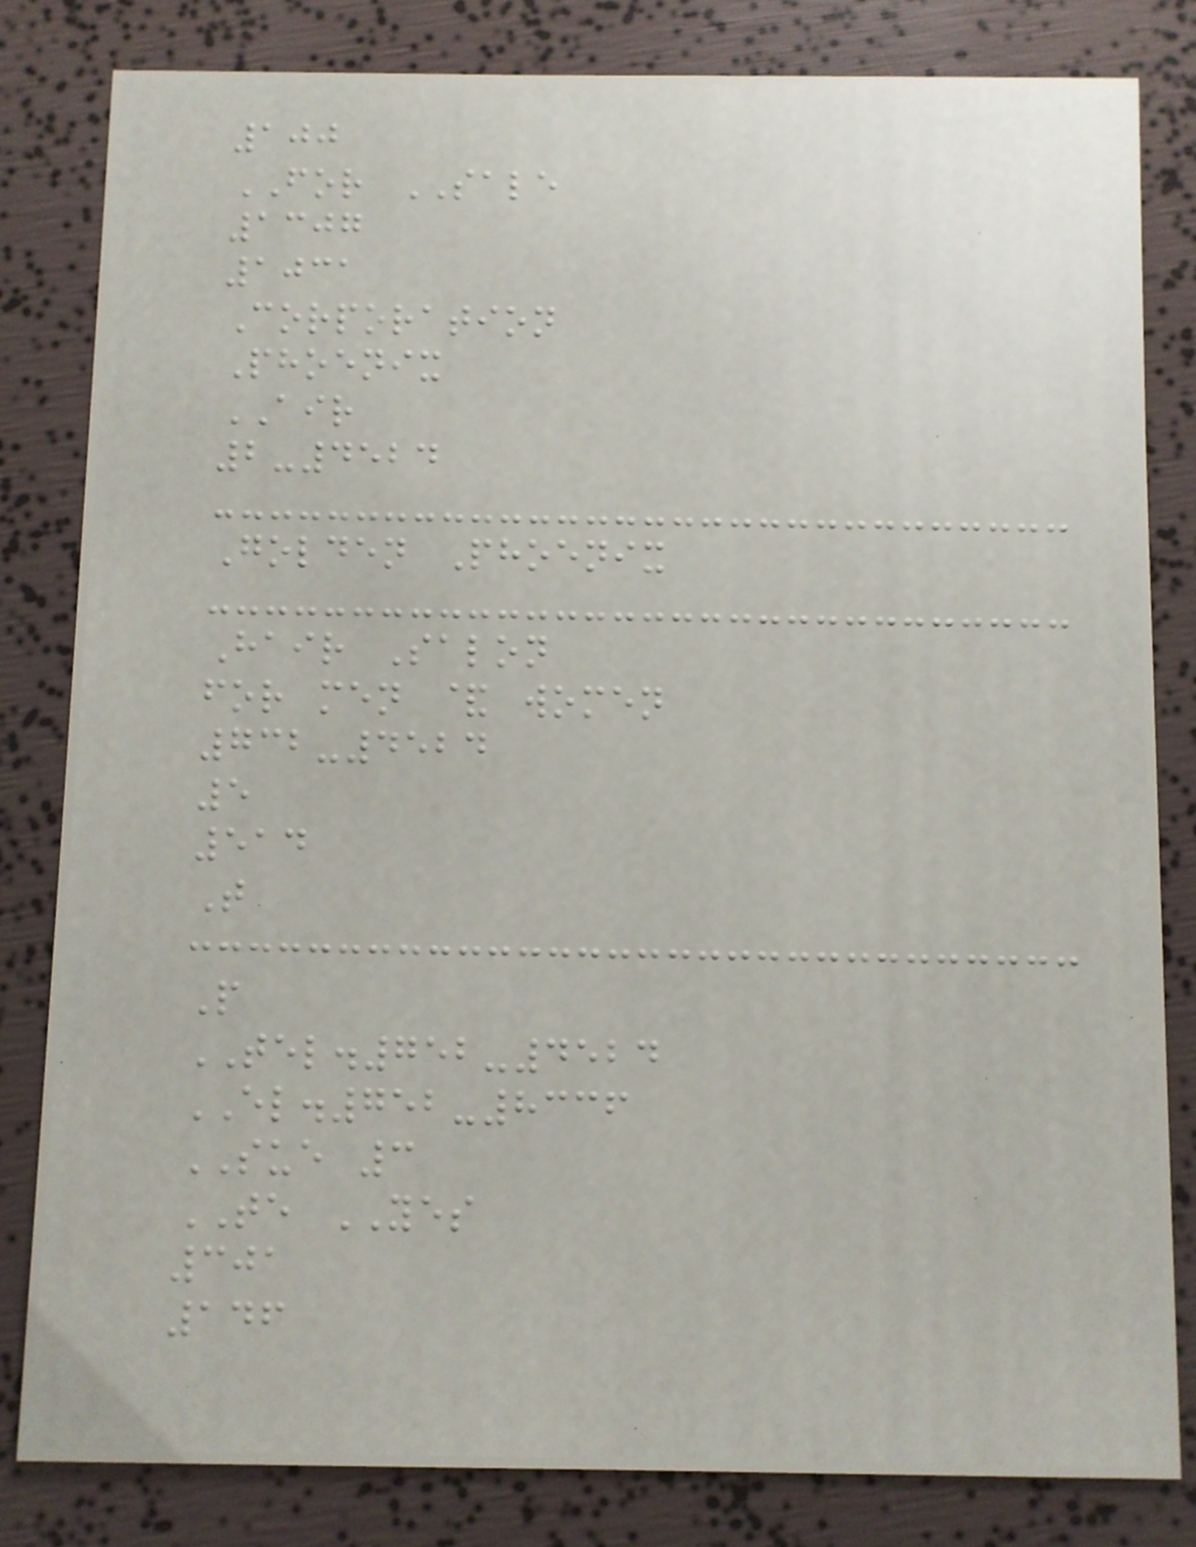100
FOR SALE
1307
1031
Corporation
Phoenix
AIR
2-4524
Golden Phoenix
Hair Salon
for men & women
732-4524
5
514
T
P
TEL.752-4524
EL.752-8336
SUE 3
TE YES
301
146
